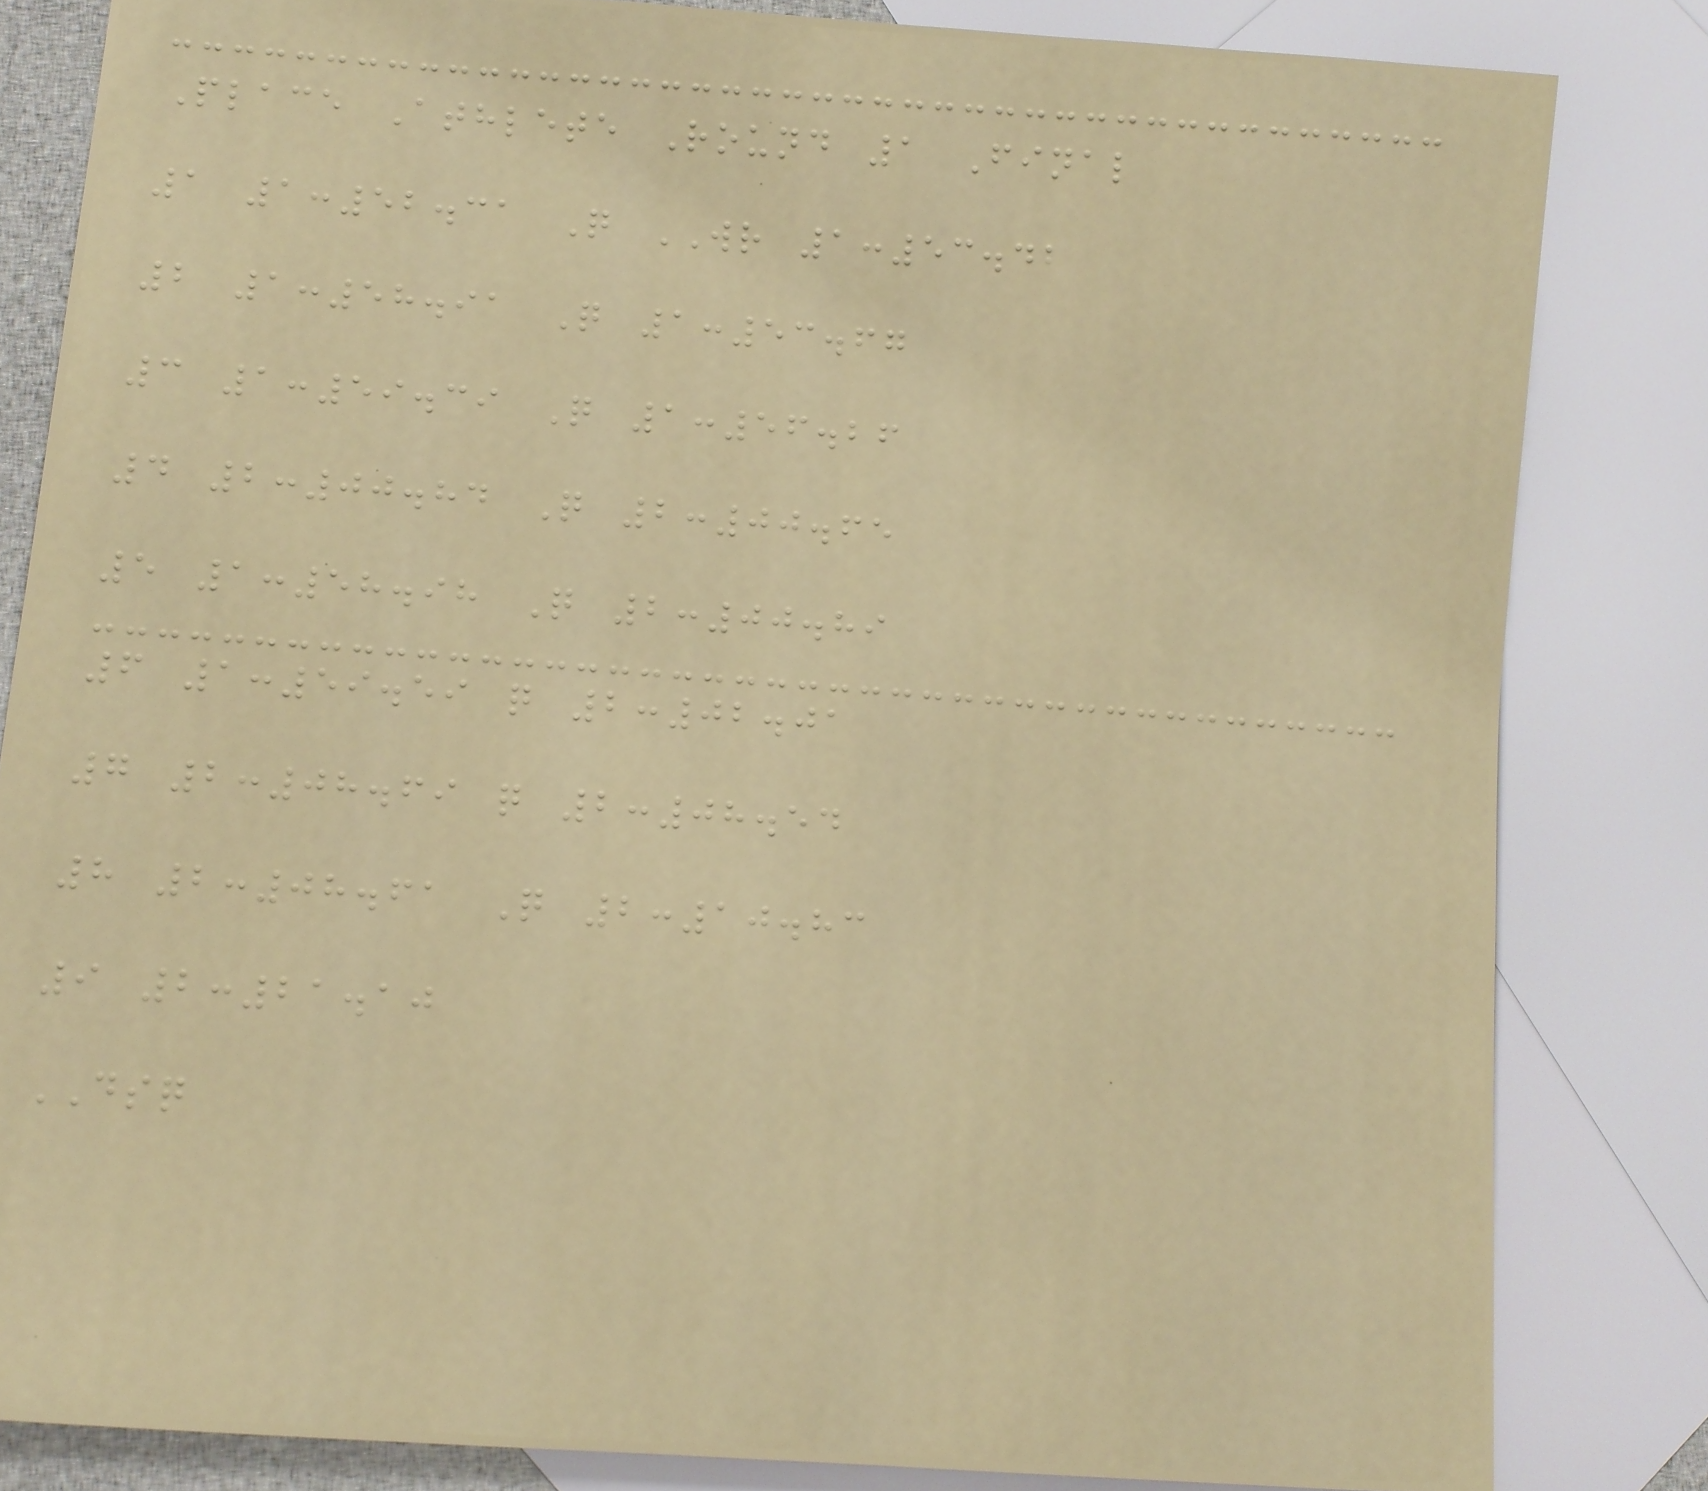Place Athlete Round 1 Final
1 1:52.31 Q WR 1:53.42
2 1:58.91 Q 1:53.67
3 1:59.39 Q 1:56.26
4 2:00.84 Q 2:00.65
5 1:58.98 Q 2:00.89
6 1:59.59 q 2:02.01
7 2:08.69 q 2:08.54
8 2:08.61 Q 2:10.83
9 2:21.10
DSQ
